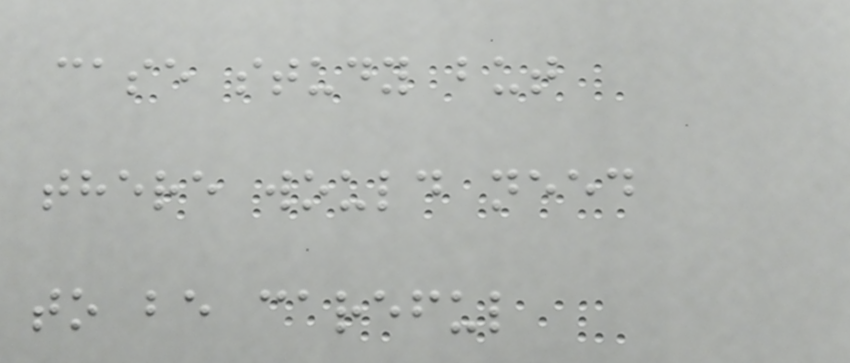case study but
there would need
to be careful
